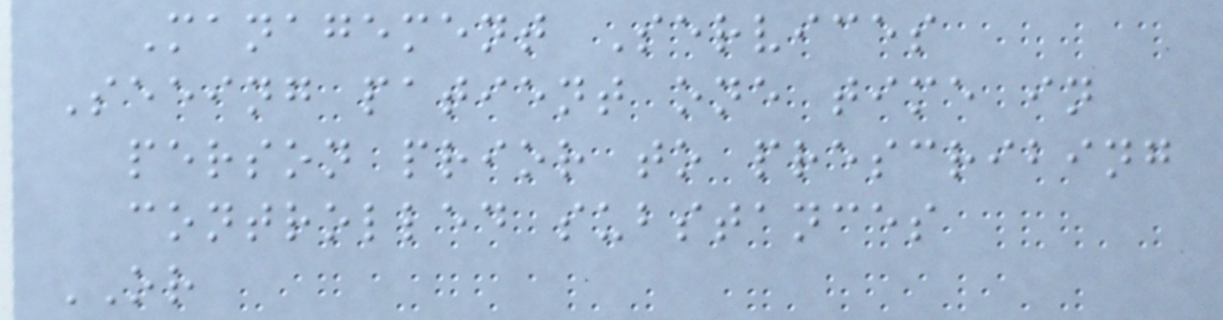Management Services
Seeing patient one time in
person prior to prescribing
controlled substances
OR
